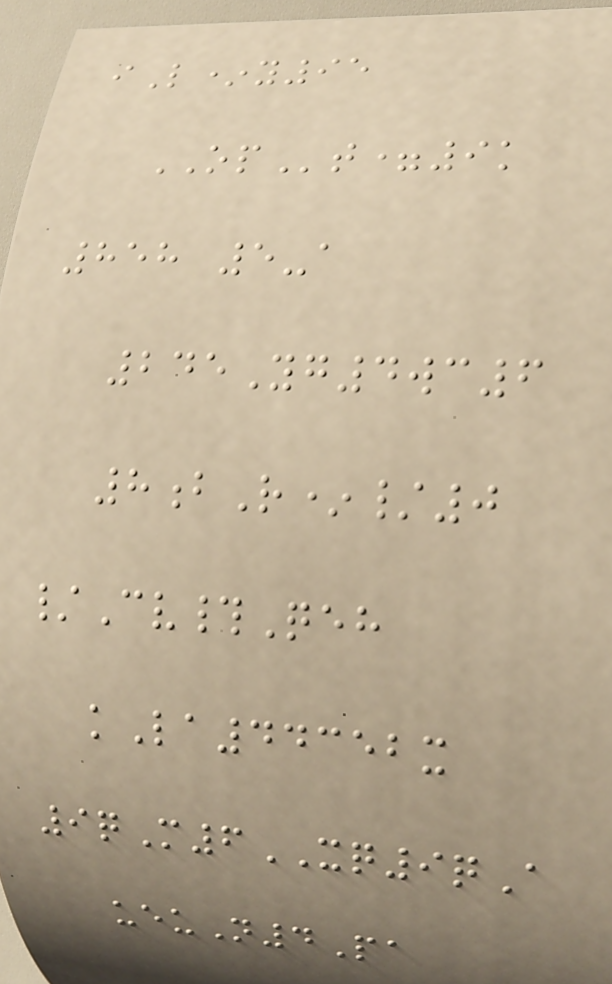iL*y95
OPt=9k
858 5-a
245Yg4wc6
8bR*/0
/Cv#Qeh
kLa44352x
9qM6XQ9qA
ueuN4Pa
